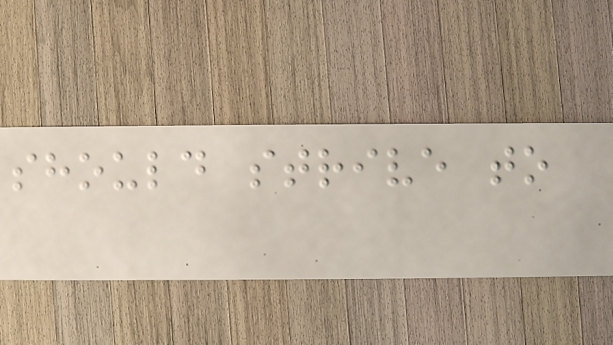should strive to
